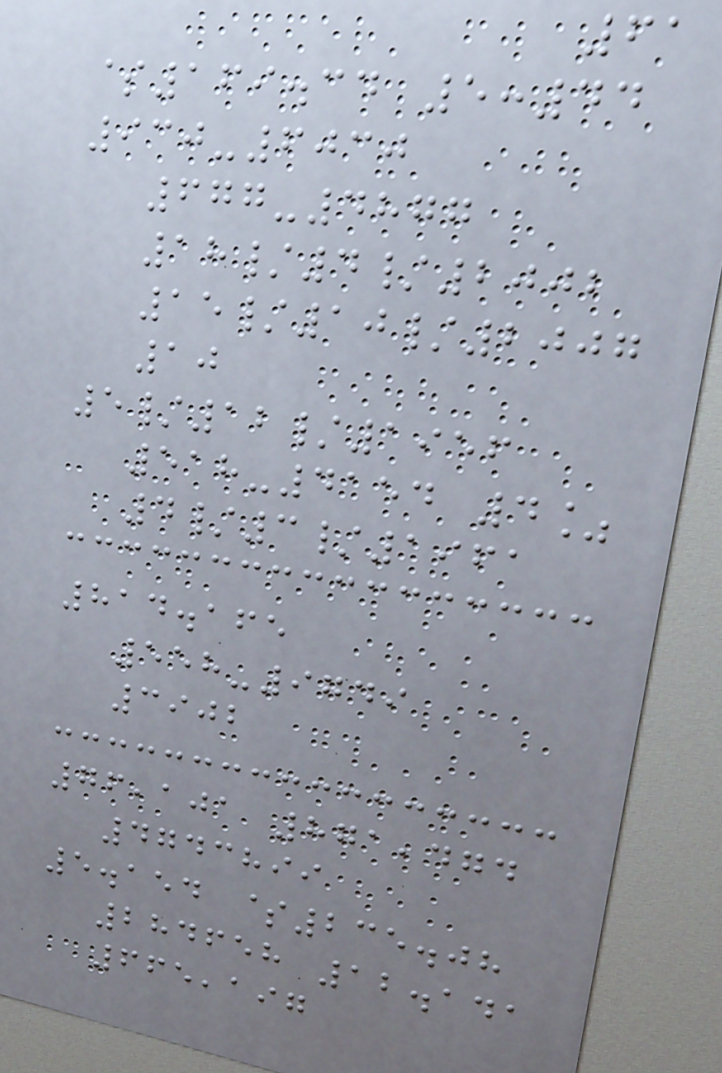61
$169.34 5:44
930-6030
677-4877
18/4/2002
15/10/2007
10
5/12/1956
518-4154 4%
4/3/1961
814.165
558-9749
3902
76,101 871,474
4743899
5.154 $235.08
284658 12.141
665,197
